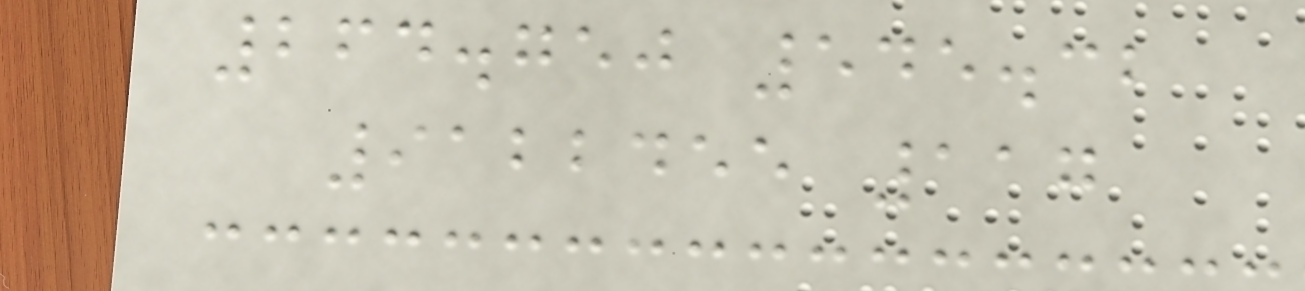264.750 545.32
9122455 117
